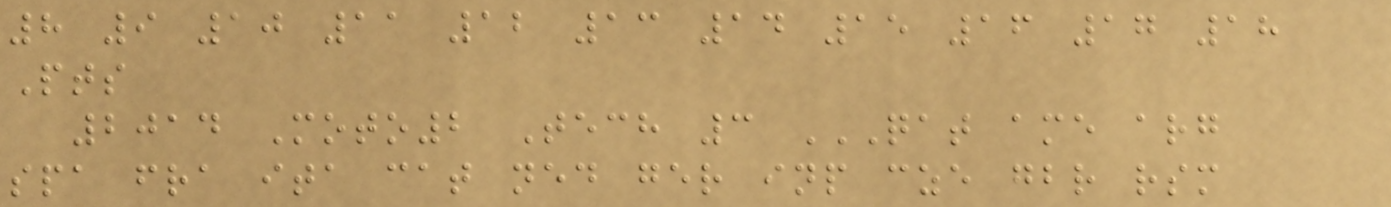8 9 10 11 12 13 14 15 16 17 18
Pts
2014 Moto2 Tech 3 QAT AME ARG
SPA FRA ITA CAT NED GER INP CZE GBR RSM
